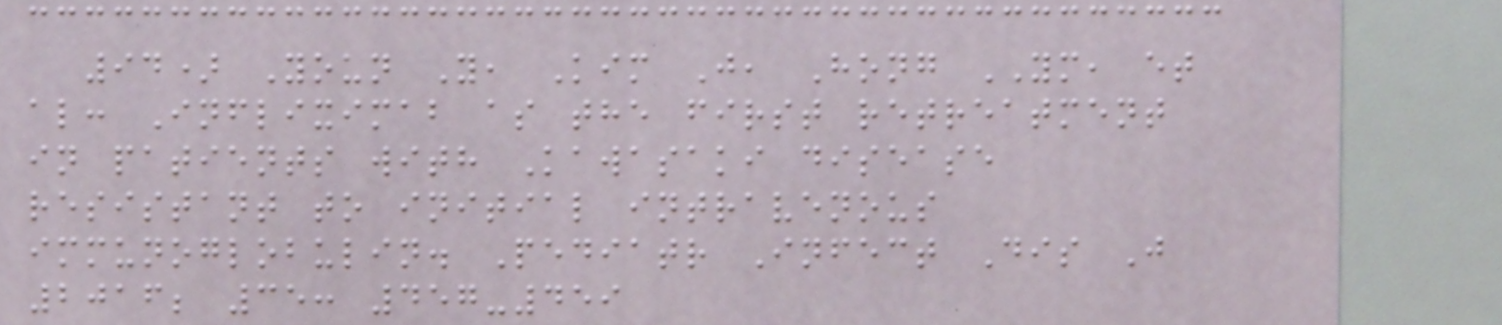94) Youn Y, Kim J, Hong YM, et
al: Infliximab as the first retreatment
in patients with Kawasaki disease
resistant to initial intravenous
immunoglobulin. Pediatr Infect Dis J
2016; 35: 457-459
